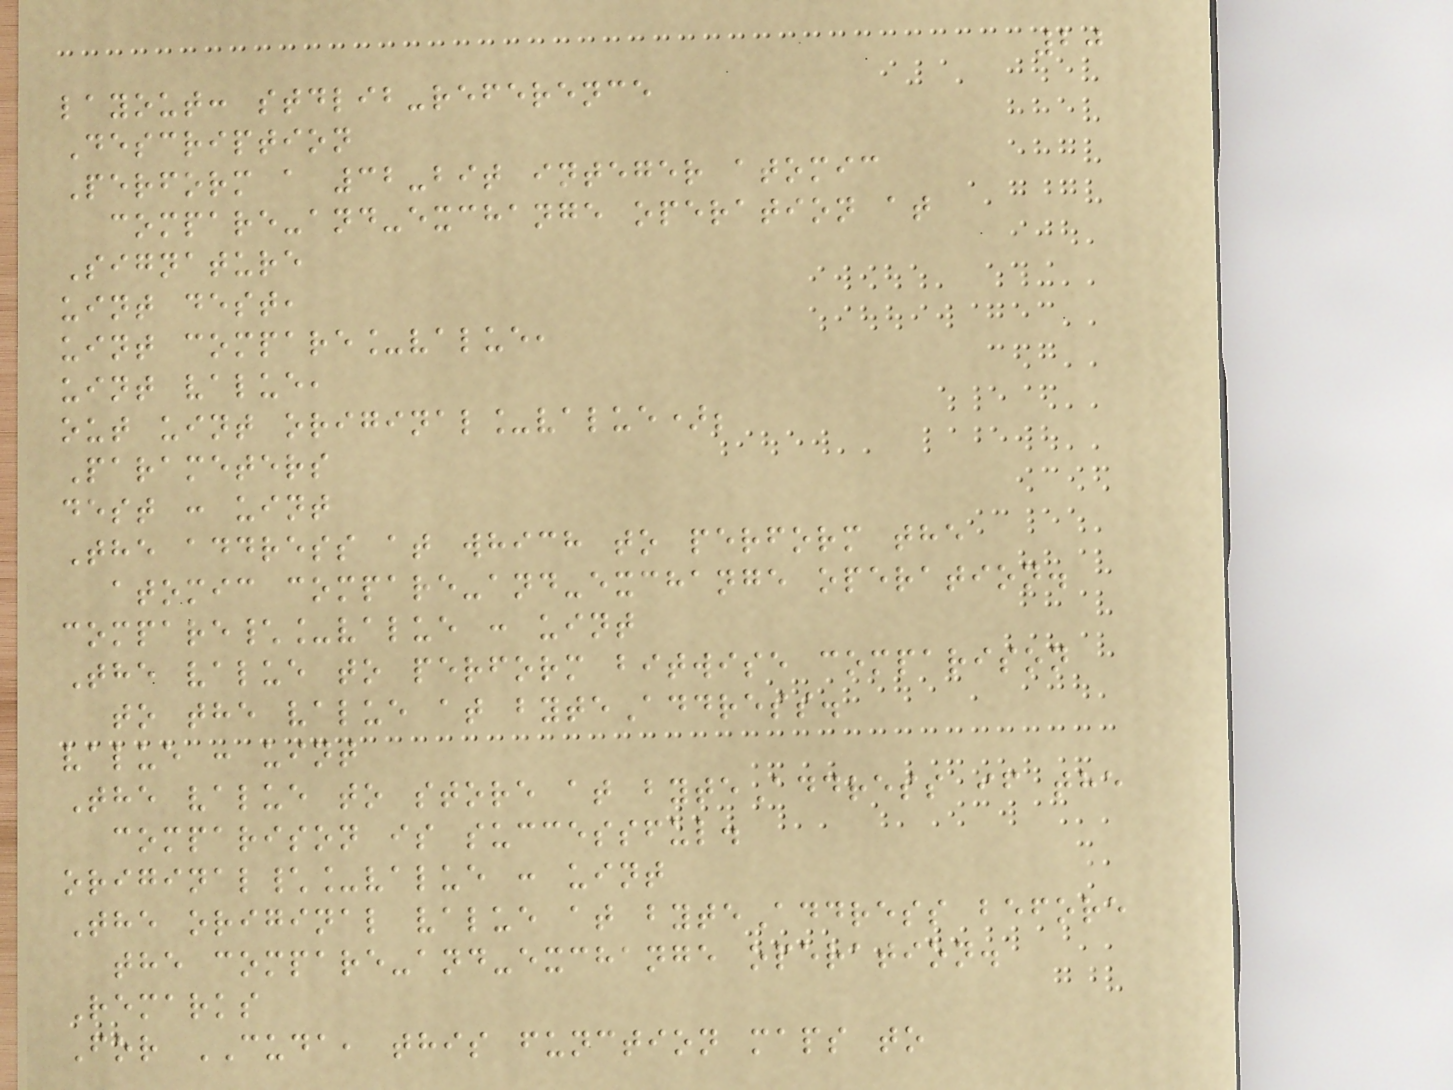20
layout: stdlib-reference
Description
Perform a 32-bit integer atomic
compare-and-exchange operation at
Signature
uint dest,
uint compare_value,
uint value,
out uint original_value);
Parameters
dest : uint
The address at which to perform the
atomic compare-and-exchange operation.
compare\_value : uint
The value to perform bitwise comparison
to the value at byteAddress.
value : uint
The value to store at byteAddress if the
comparison is successful.
original\_value : uint
The original value at byteAddress before
the compare-and-exchange operation.
Remarks
For CUDA, this function maps to
